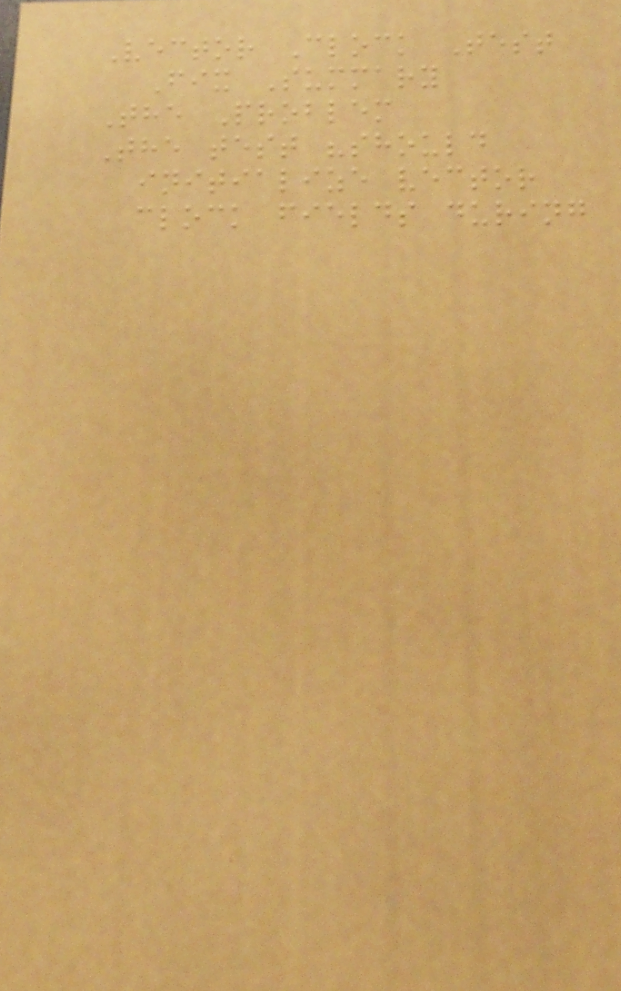Vector Clock Test
Fix Summary
The Problem
The test "should
initialize vector
clock fields during
